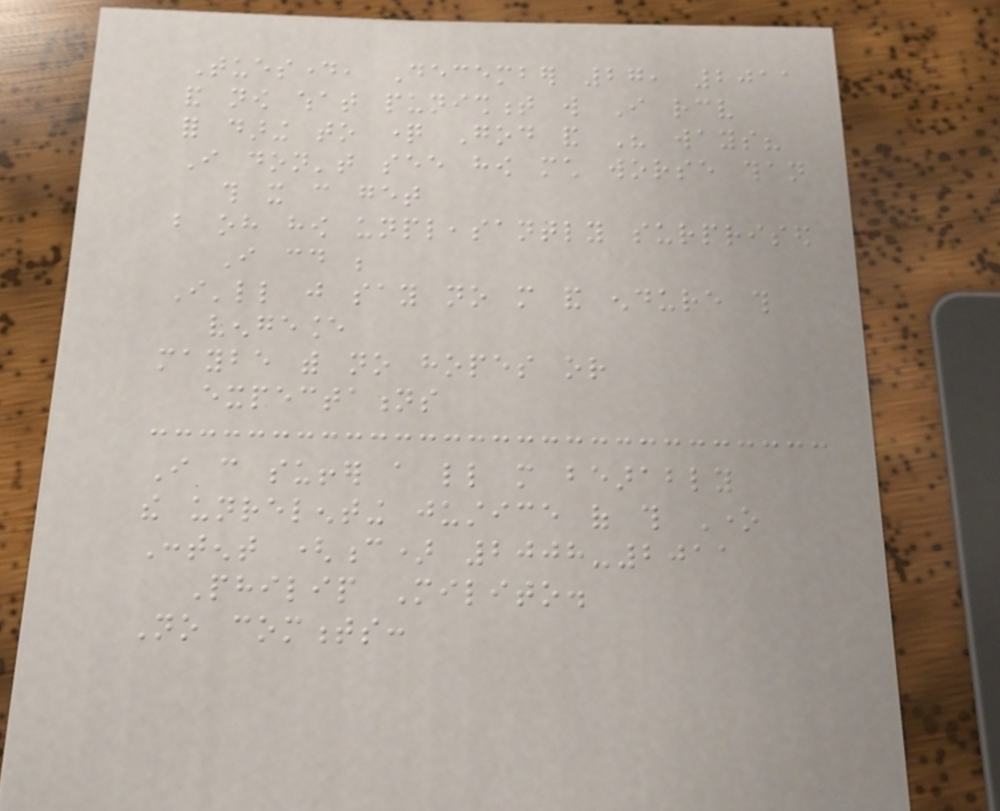Tuesday, December 27, 2011
and now what punishment will I receive
for daring to question God and His ways?
I don't see how much worse than
this it can get
but oh how unpleasantly surprised
I could be
I'll just say no more and endure this
vengeance
maybe with no hopes or
expectations
I can suffer a little more bearably
the unrelenting justice of this One
Content (c) 2008-2011
Philip Milito.
No comments:
